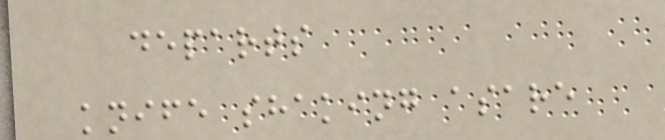departs
knife shaking asare
